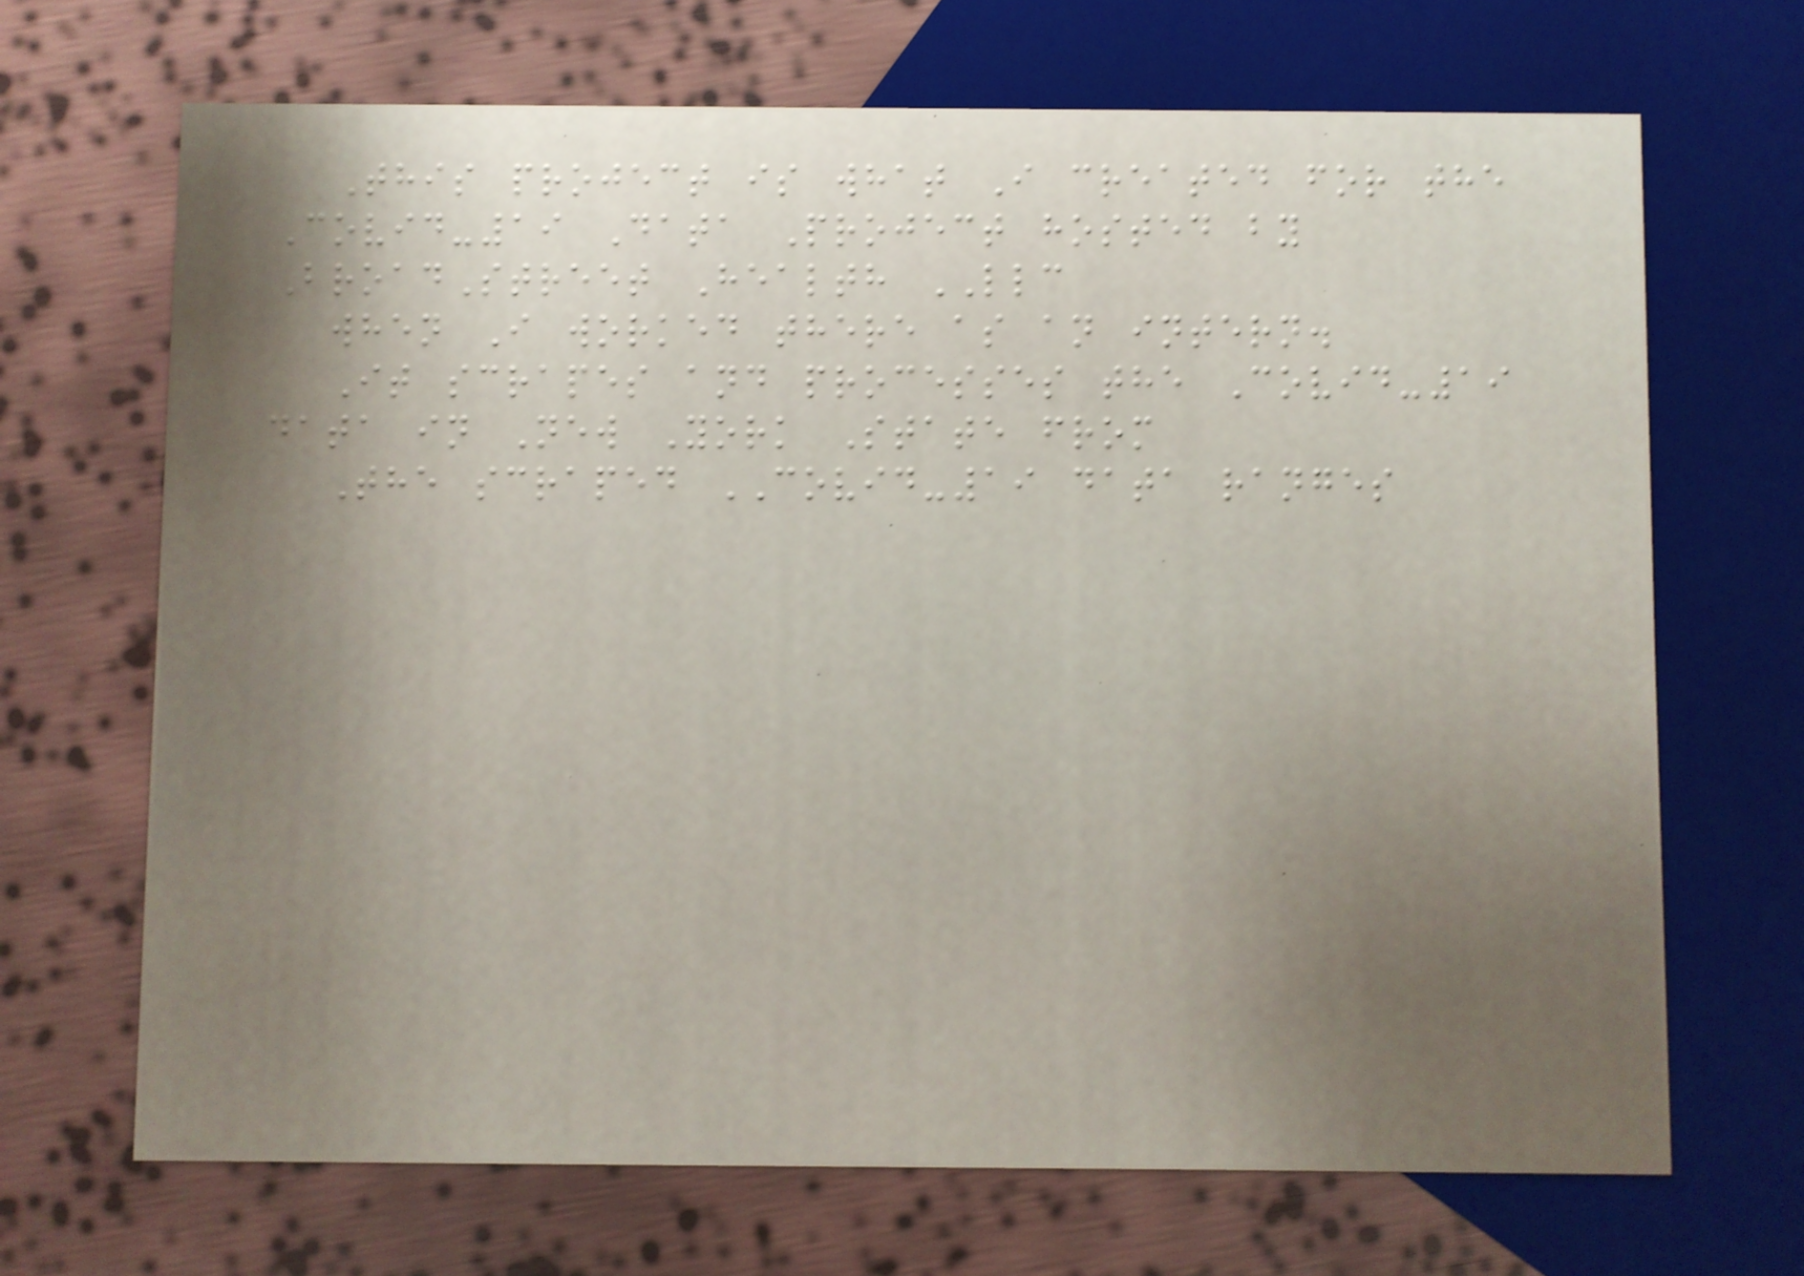This project is what I created for the
Covid-19 Data Project hosted by
BroadStreet Health LLC
when I worked there as an intern.
It scrapes and processes the Covid-19
data in New York State from
The scraped COVID-19 data ranges
